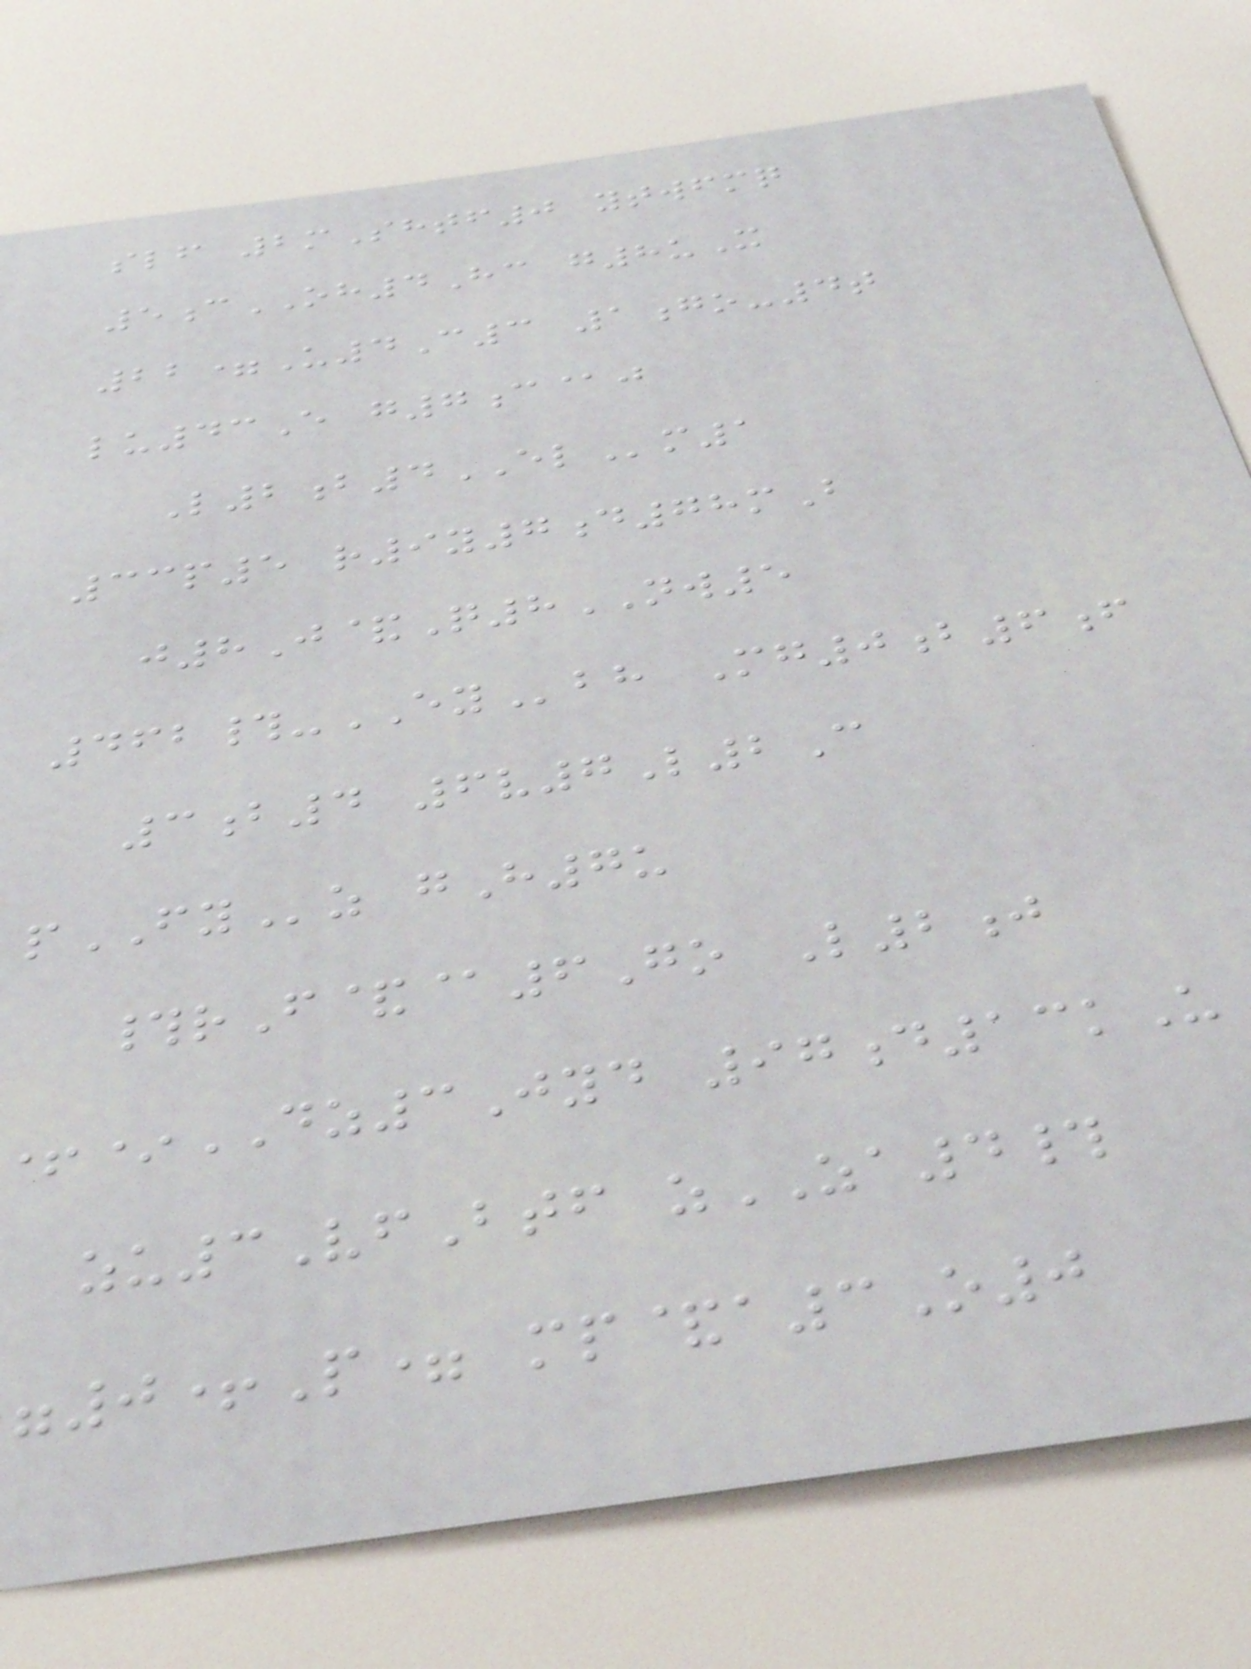slf 2mShtf0 ytwfmq
5cOH4Hc g8uX
22=U4C3 1go-4t
lu43E g7c@j
L2b4ELm1
33p5 r9y7d78mB
j8J&Q8NW5
462#-EYbh Mg0b6f
3b4 6v7L2C
pFYz gH7u
#rF&@6Go L2j
*DZ3Jyd 97d13kU
zu3VfBtf zZA4#
0+P= mp&a3O0
